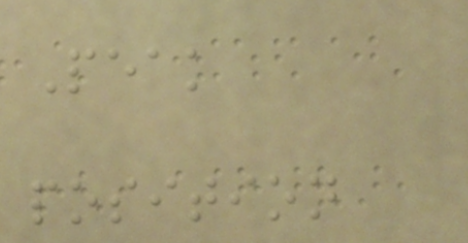Peak
position
